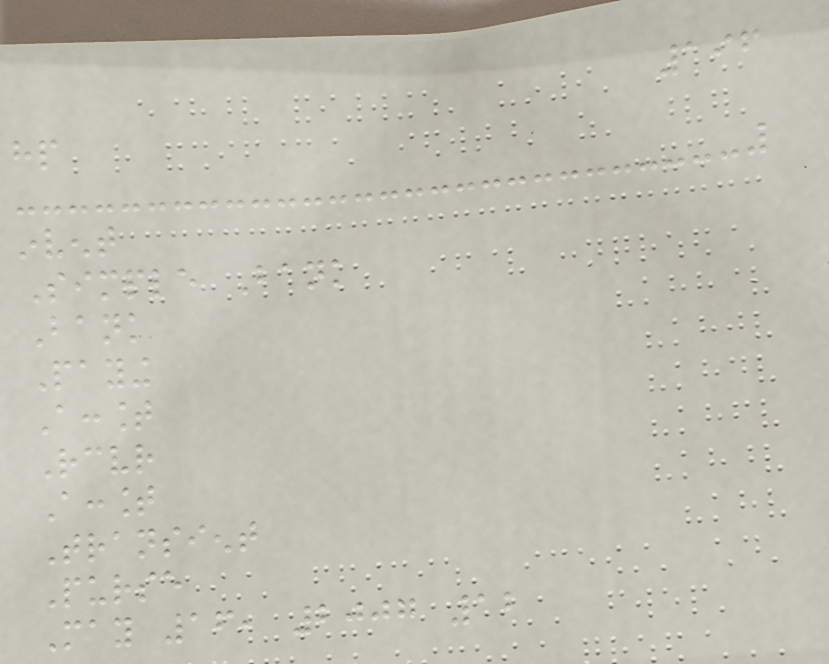196
hp
invent
Simple Bank
Bank
Paying
Account
Receiver
Account
Transient
Purse
May 16, 2007 12
